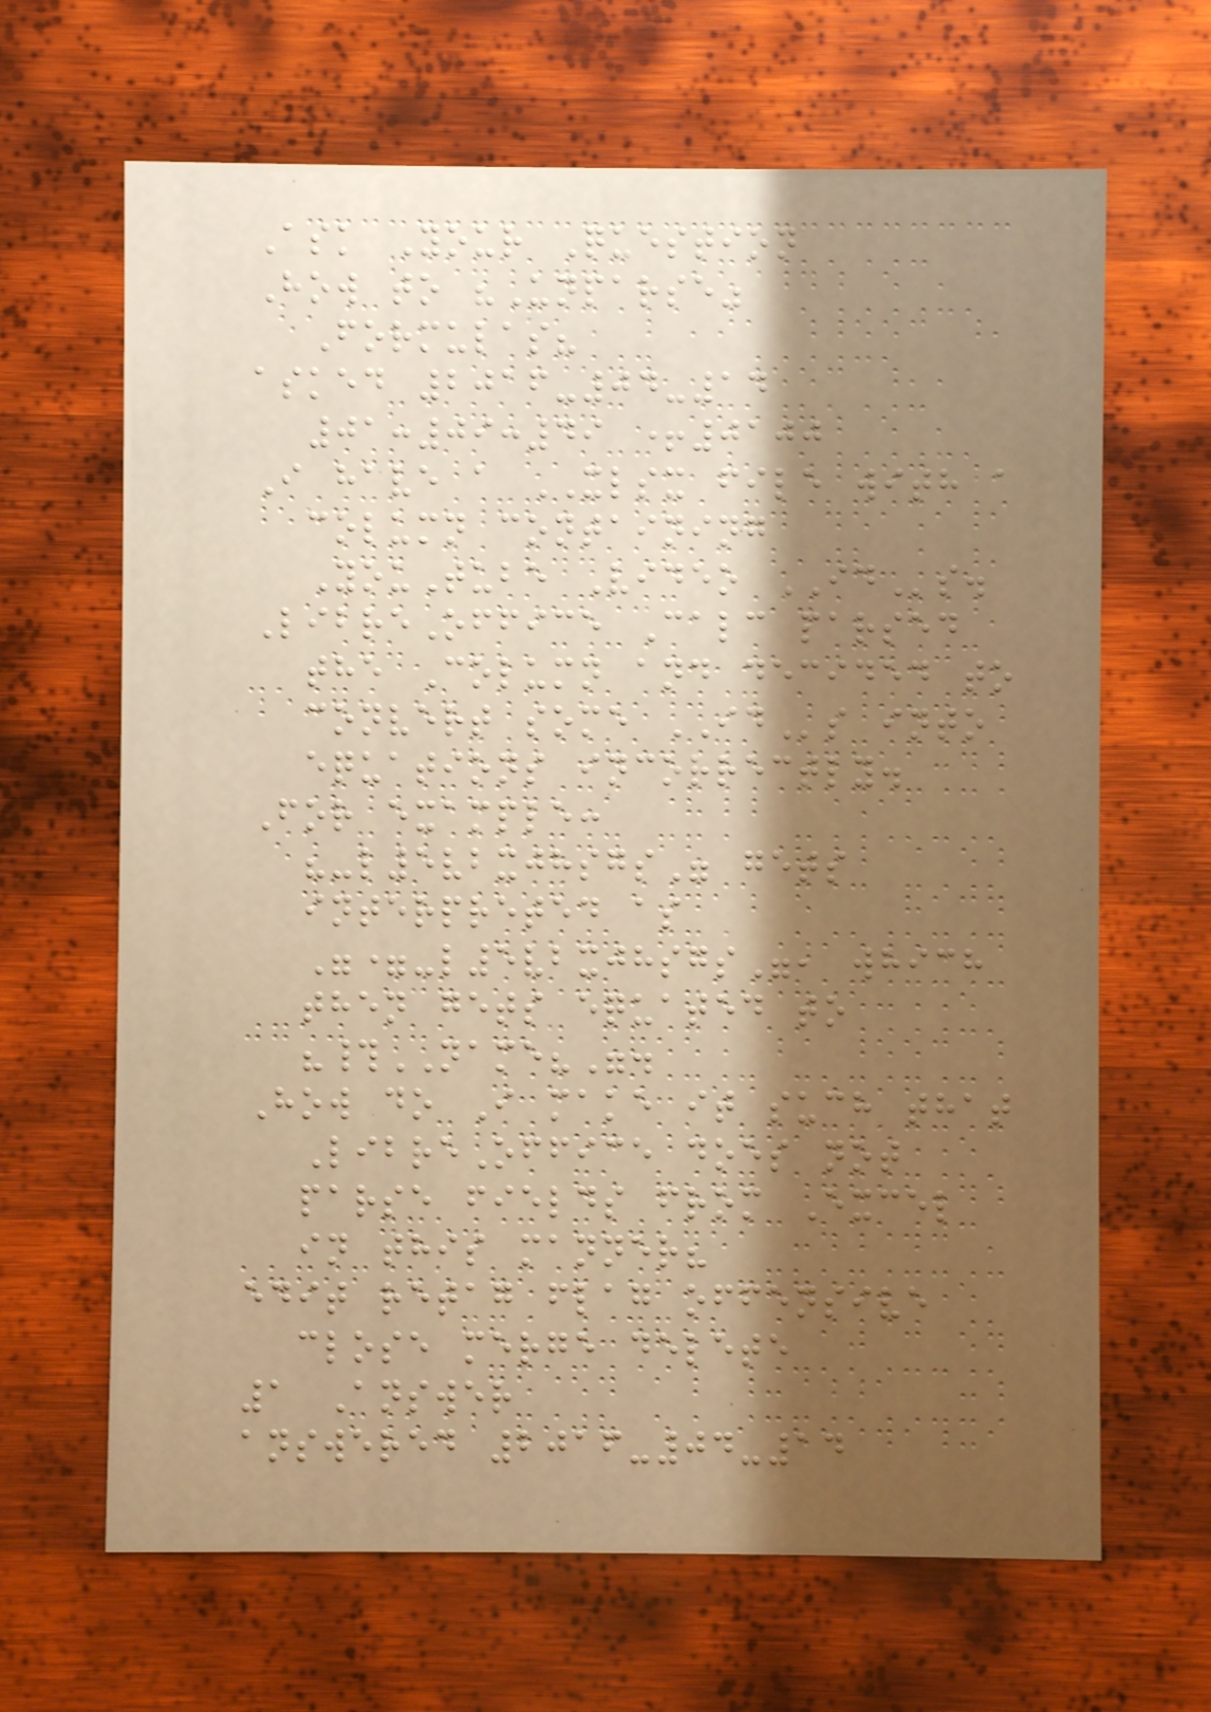Ask Your Question
How to "Unparse"
Formulas?
asked 2016-04-14
01:09:49 +0100
I have a XLSX file with a
column containing
YouTube Video IDs.
LibreOffice Calc parsed
the Column and decided to
convert some IDs into
equations incorrectly.
For example:
"-l5vbxjhsgs" gets
interpreted as
"=-l5vbxjhsgs", which
then gets equated to
"#NAME?".
How do I make it such that
LibreOffice does not
parse fields from Excel
in this manner?
edit retag flag offensive
close merge delete
1 Answer
answered 2016-04-14
